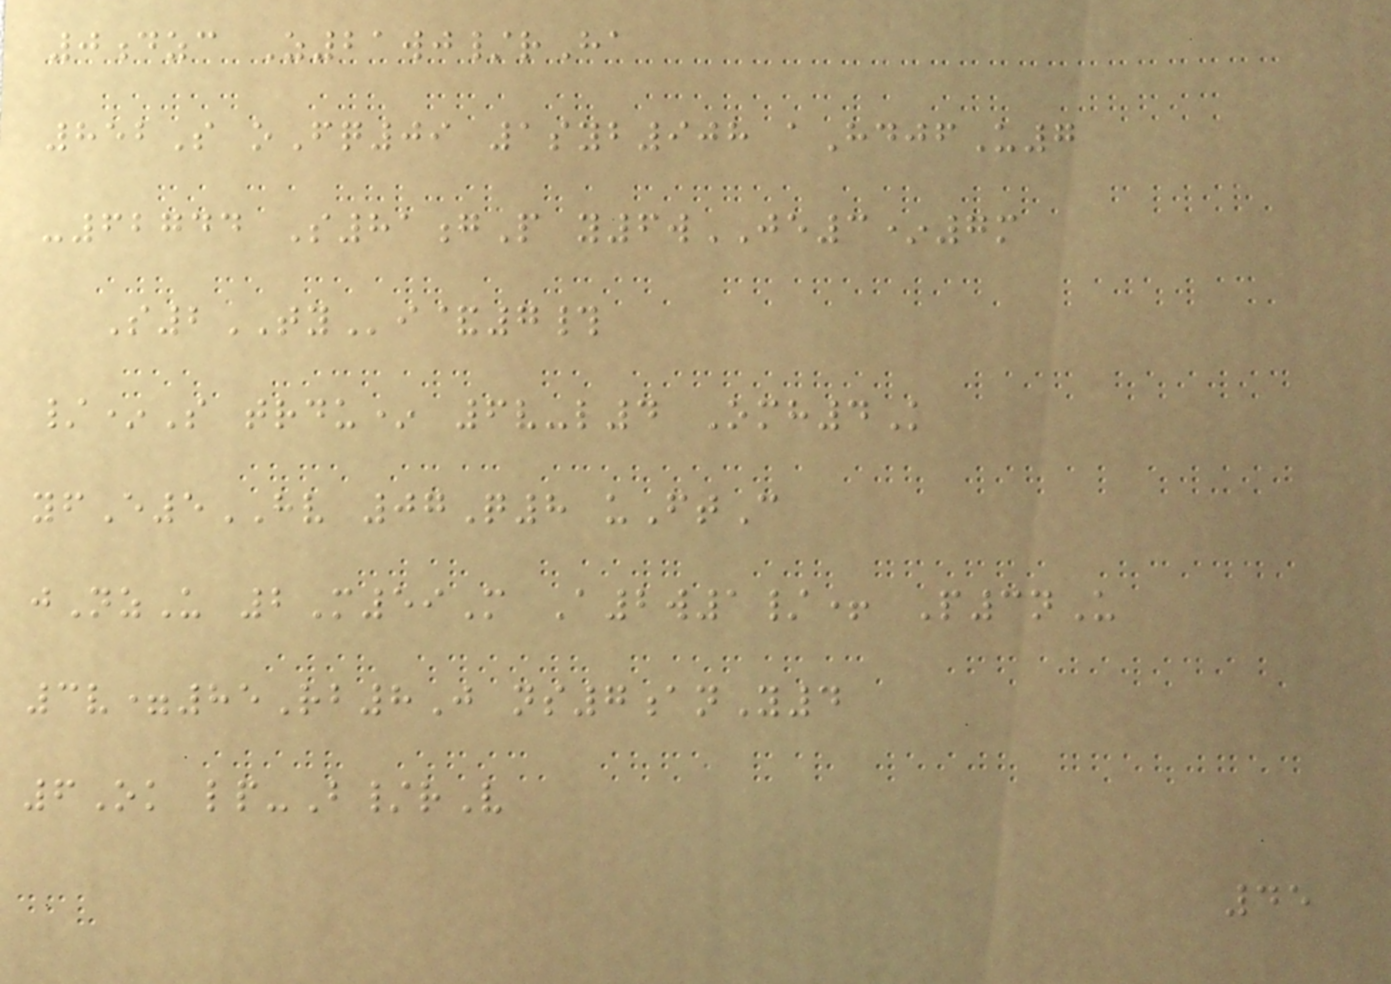0dzc Z21wj/rHa
852S oFq09 1syb908 aHdjfU7
-62744 S81gP y6wJE3*7m
S2TYi&7#
/*S trdu* 6v-l4 Omh4K
yfE5HV 07Q8 uFtC
jNzU 2M59M A2w1/+ P3nU
3v=85Rb8J ns7anY4
6Ok lp-B/rV
45
